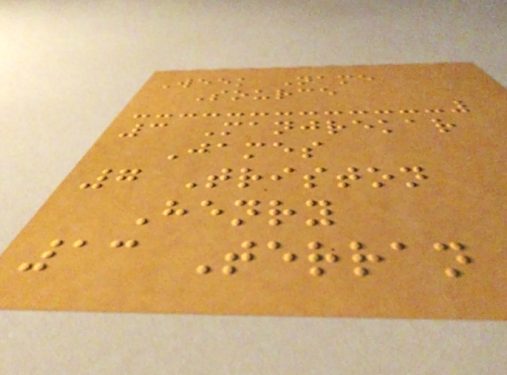Week Name
Source
3 Manjrekar
James
7 Triston
Henry
13 Terran
